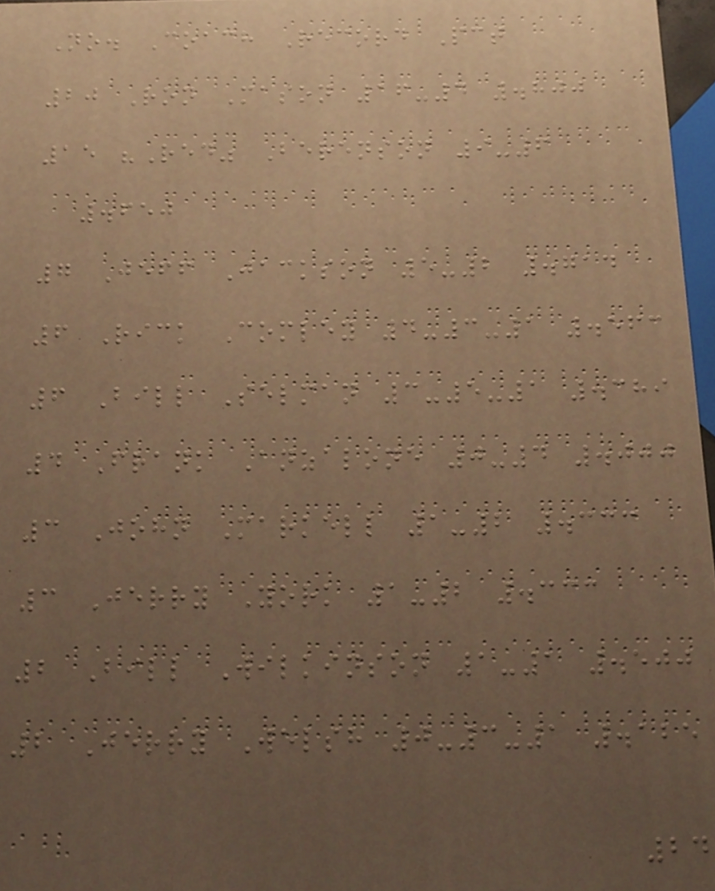No. Coach Record Pct
20 Ron Mason 16-4 .800
15 "Red" Berenson 9-6
.650
7 Jeff Jackson 5-2 .714
6 Rick Comley 4-3-1 .563
6 Bill Selman 3-5-1 .389
4 Frank Anzalone 0-4 .000
3 John Markell 1-2 .333
3 Jerry York 1-2 .333
2 Bill Wilkinson 1-1 .500
2 Jerry Welsh 0-3-1 .125
24
